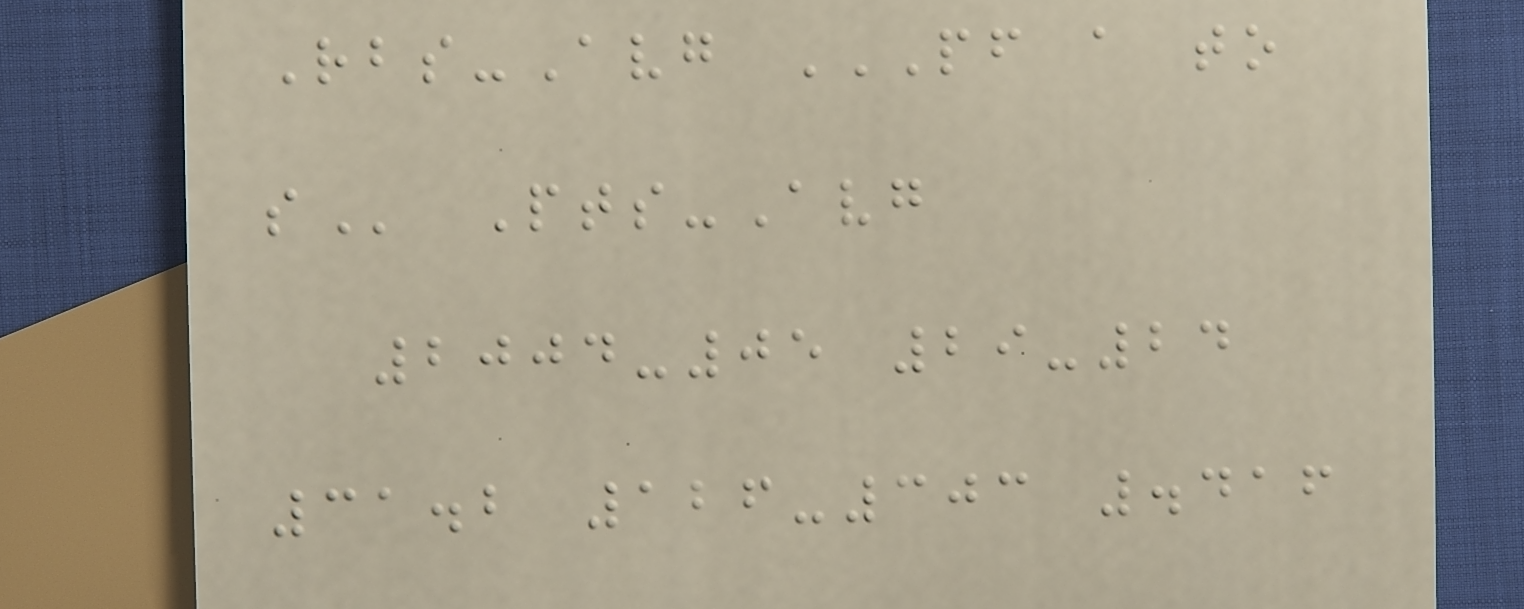Rbs-Avg PF A TO
S Pts-Avg
2004-05 29-24
31.2 126-303 .416
